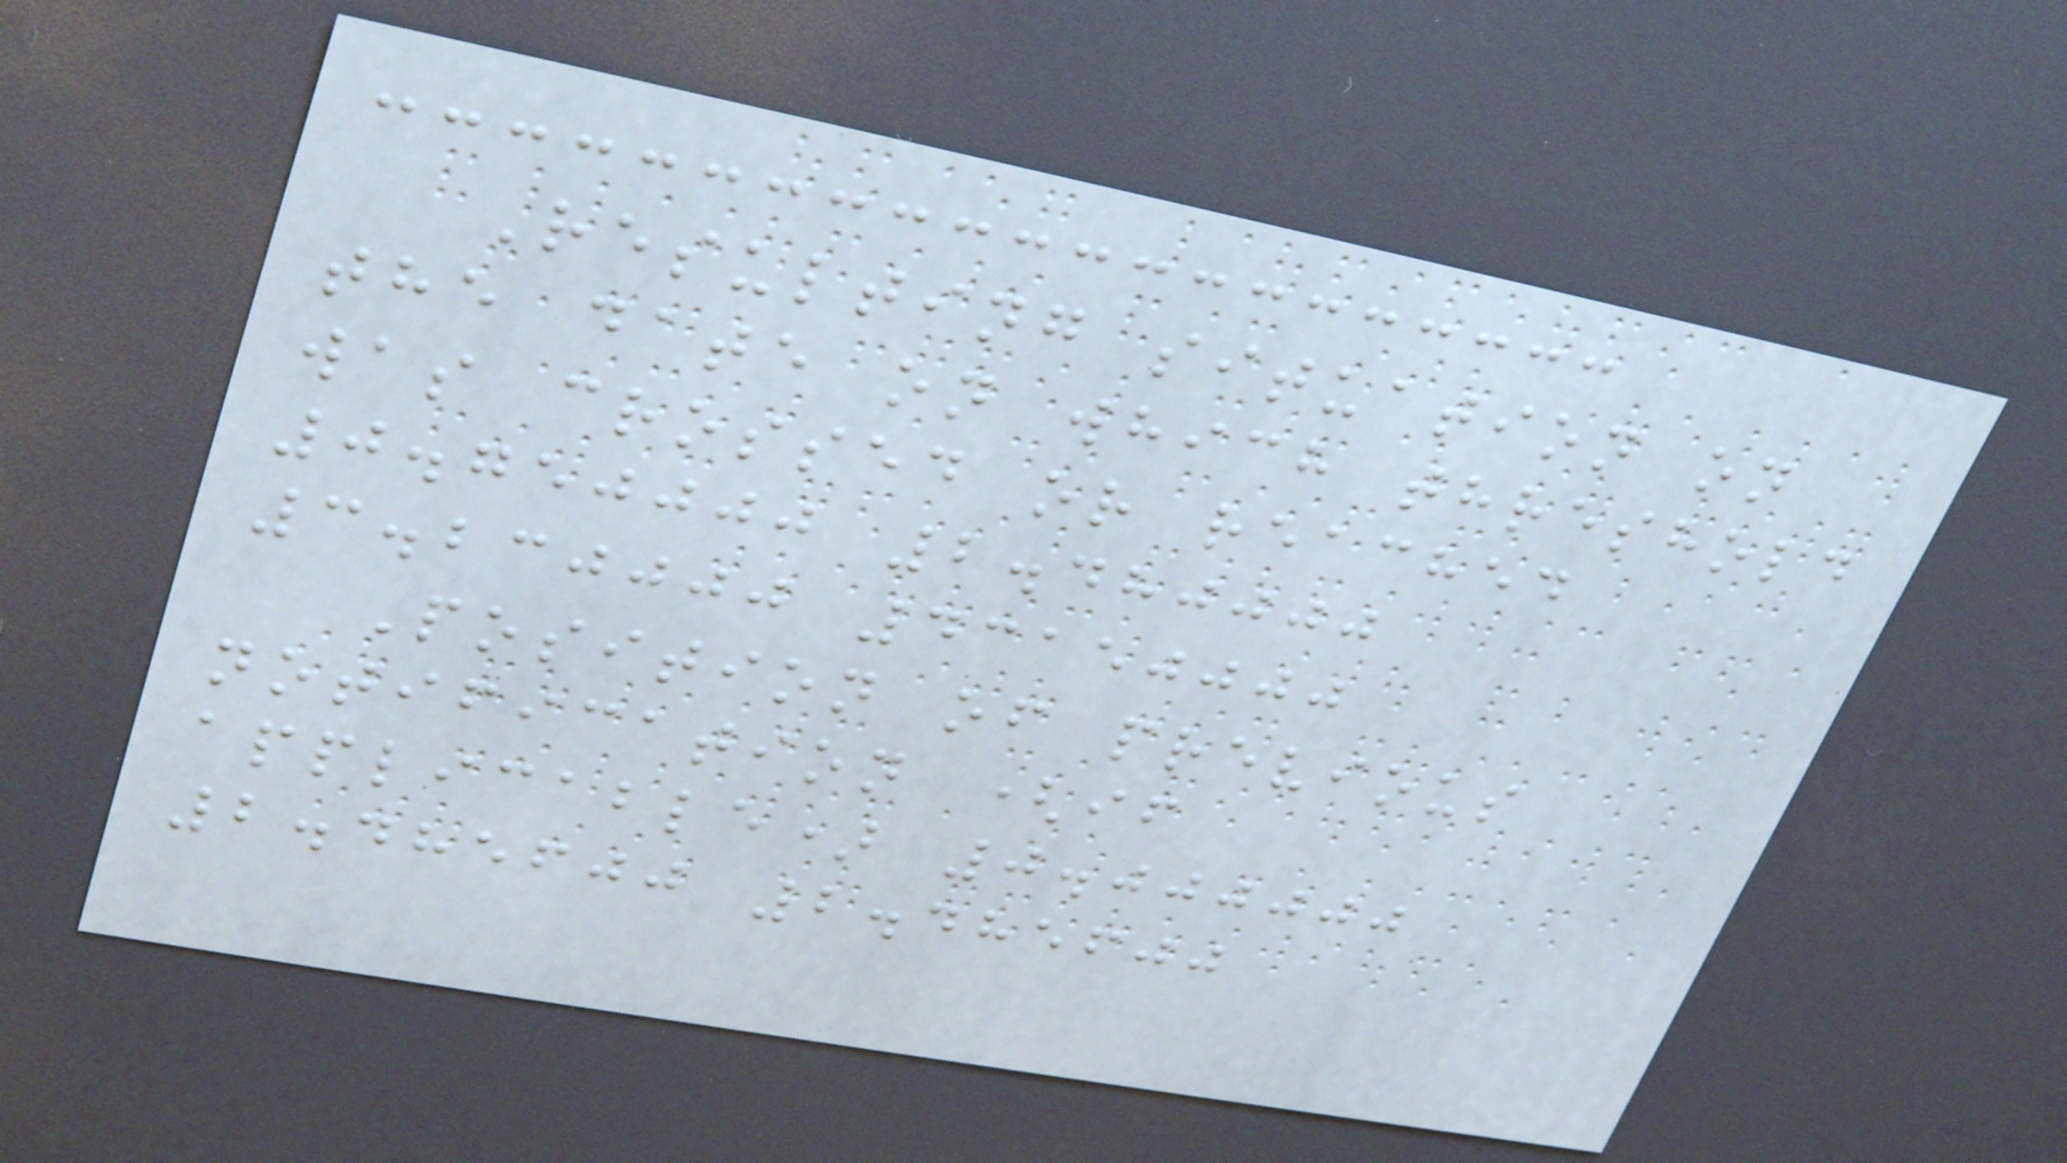Resulting situation on
the date on which threshold
was crossed or reached
0.750000 2.480000
3.230000 43150000
Position of previous
notification (if
applicable) 0.000000
2.485600 2.485600
